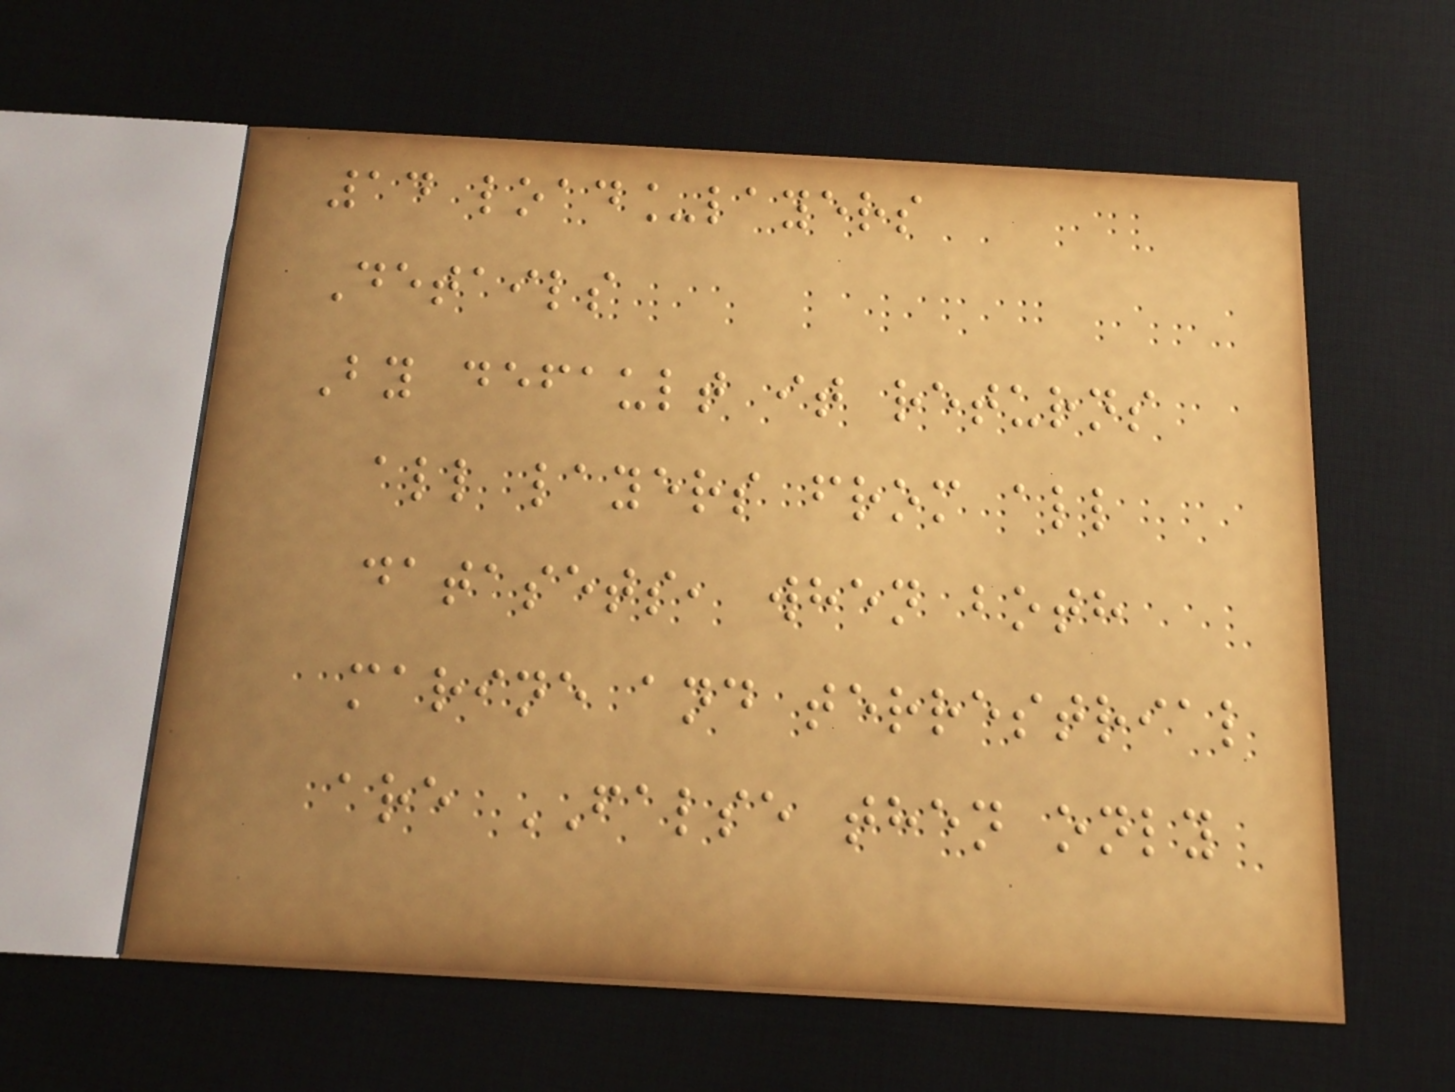14 load_layers
Details
By default it returns
all layers from all
datasets, when both
marine and terrestrial
are FALSE then only
